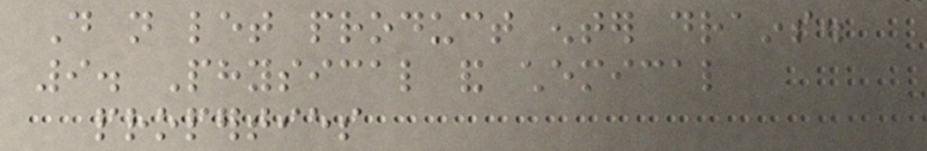Do not let product enter drains.
9. Physical and chemical
properties
